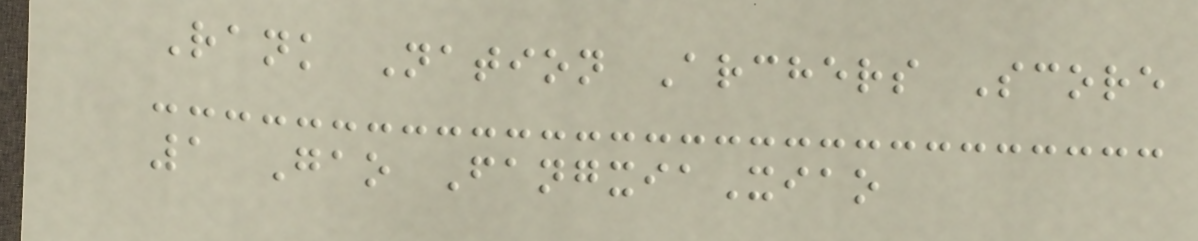Rank Nation Archers Score
1 Gao FangxiaXiao
